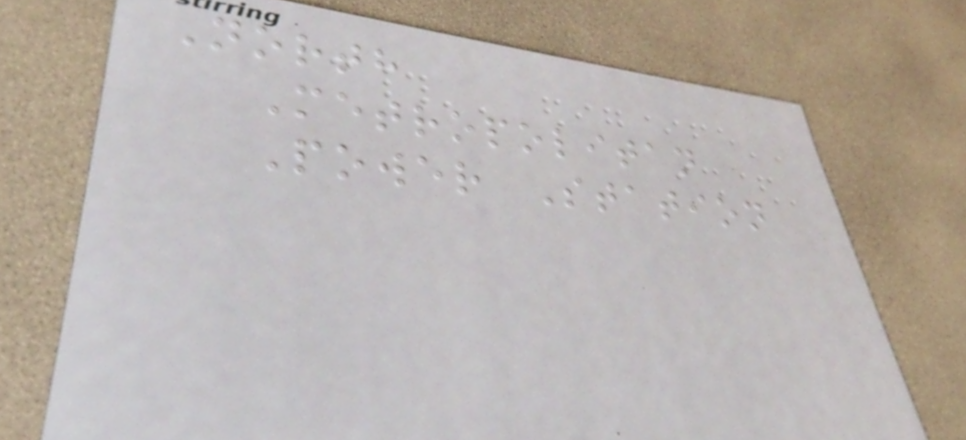North
Metropolitan
Power Station
